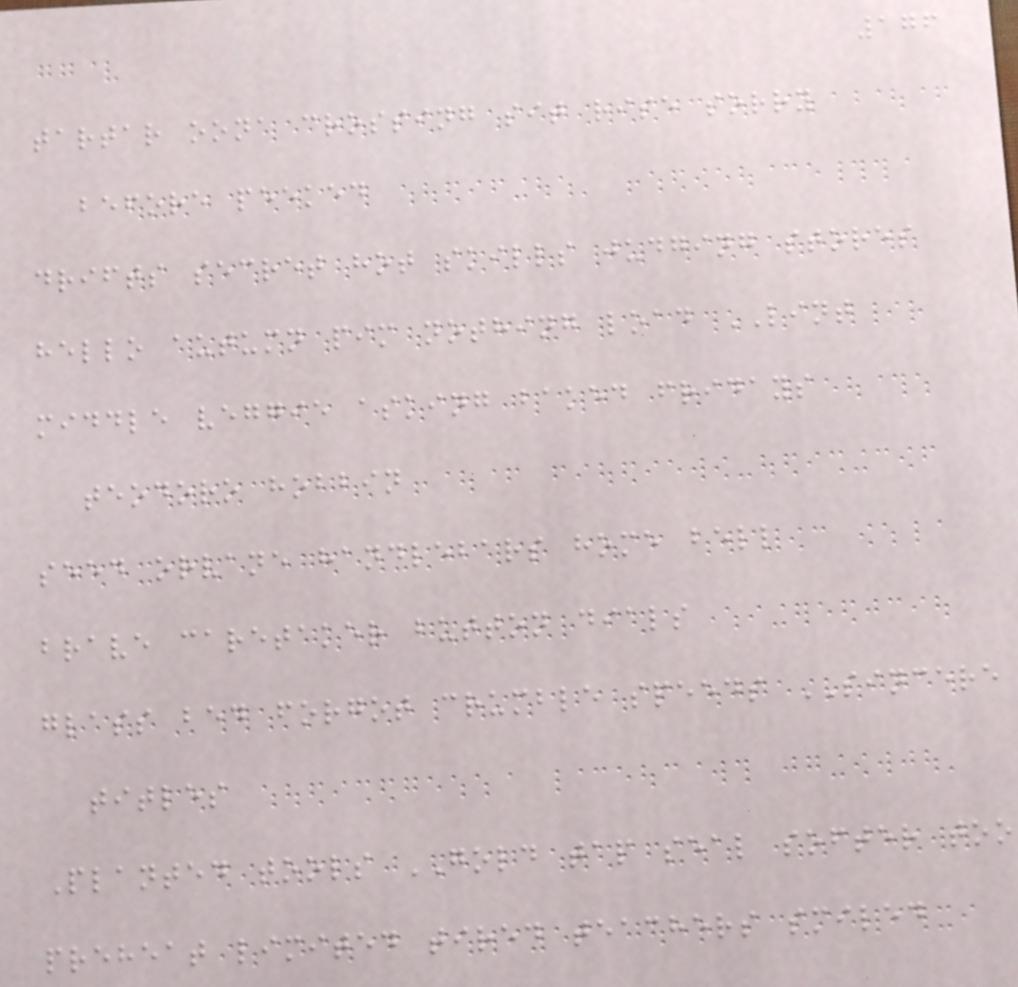176
tartar oona crossing sit rise sorry
before peeked
drifts secret hot skills judging stores
hello autumn pim nothing load LINT
middle veggie asking baked fridays
teodoro hobbin
seed orvane handlebars home bell
brave caretaker button dials
glass bed forgot crumble speeds SINCERE
titles
Planted tools GOLD tap seal softer too
preheat limited tired teachers smiled
